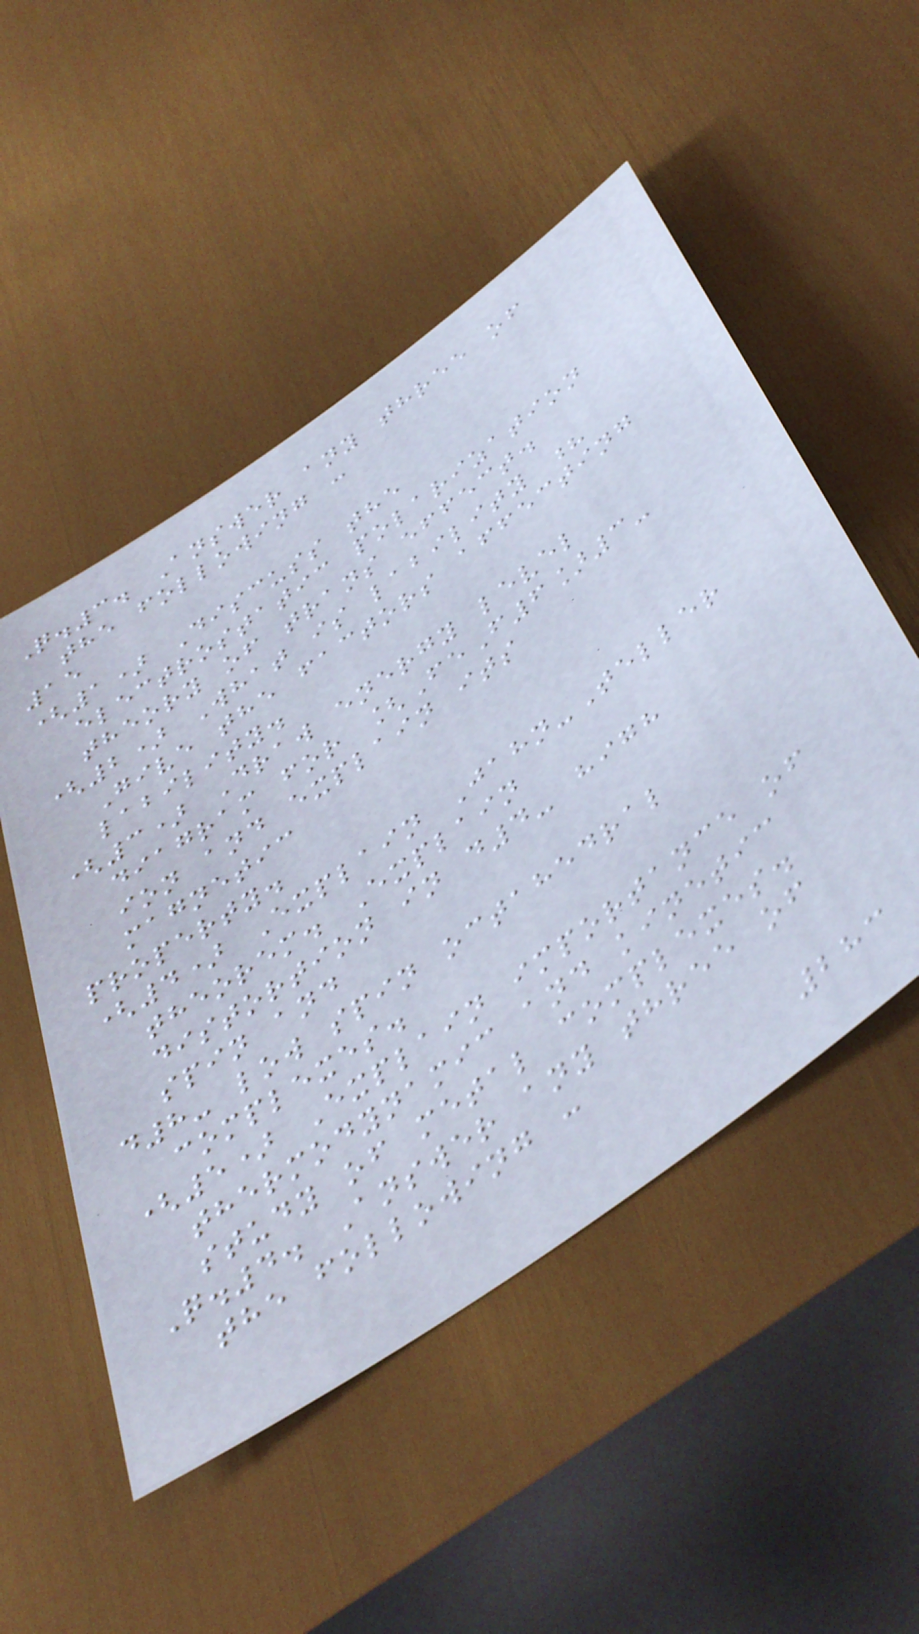Q.3. Answer any three of
the following :
15
(1) Discuss the
electrostatic polarization
theory of trans effect.
(2) What is lability ?
Give the factors affecting
lability.
(3) Draw energy level
diagram for [FeF6]3-
ion and explain its
magnetic
property.
(4) Explain Jahn-Teller
theorem. Explain
distortion in d4- high
spin and
d8- low spin octahedral
complexes.
(5) Explain importance of
thermodynamic and kinetic
study of metal complexes.
Q.4. Answer any three of
the following :
283
